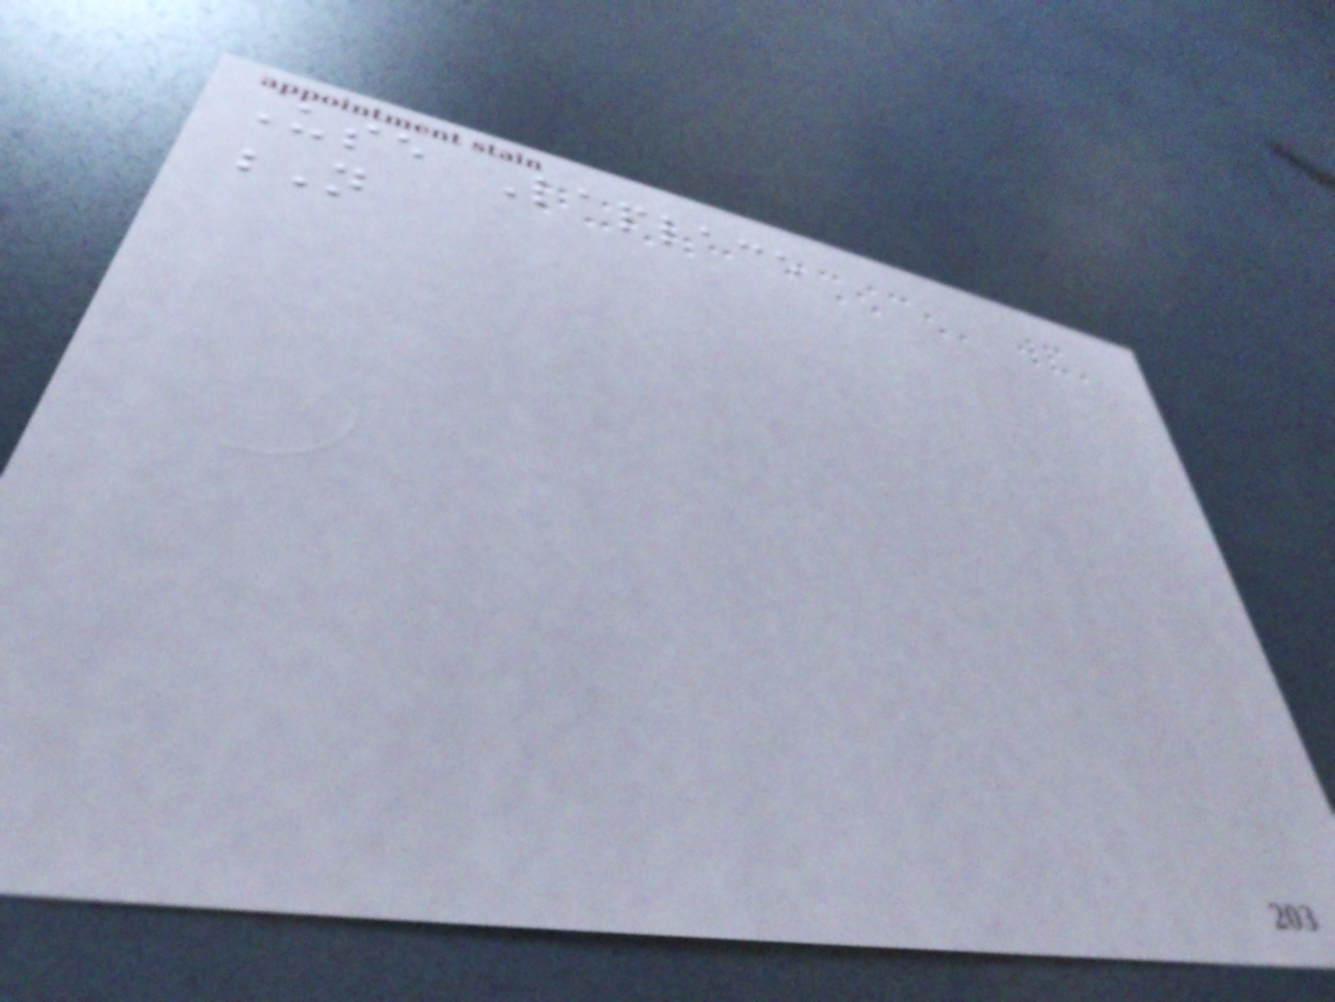Use Laplace
N
